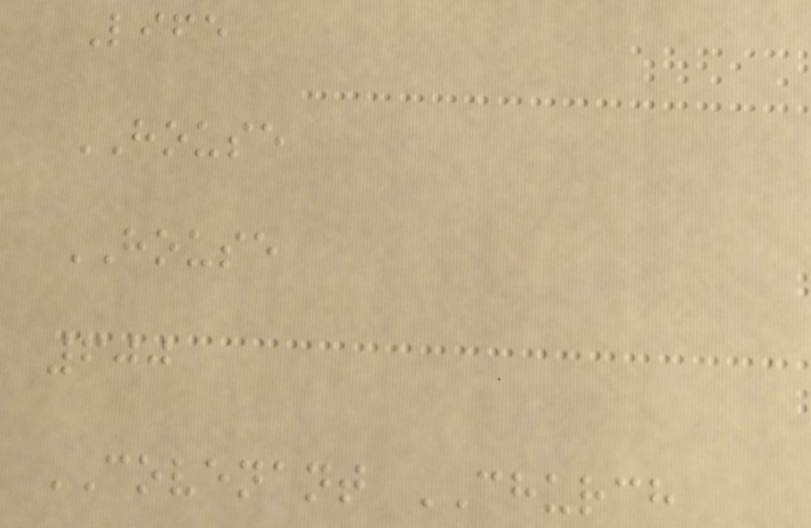Life
HOUSE
HOUSE
600
COVENANT CHURCH
